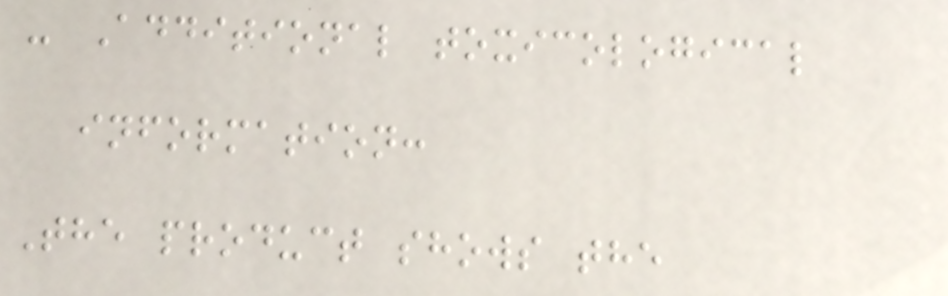- Additional toxicological
information:
The product shows the
